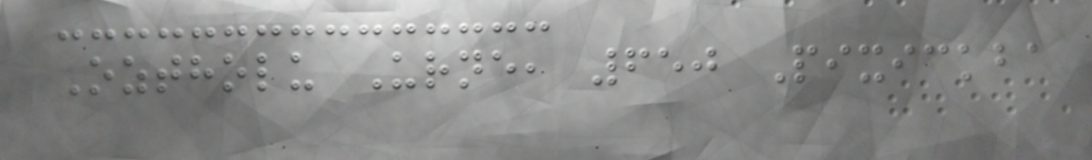Oztholu Urne, 650 Pixickba
